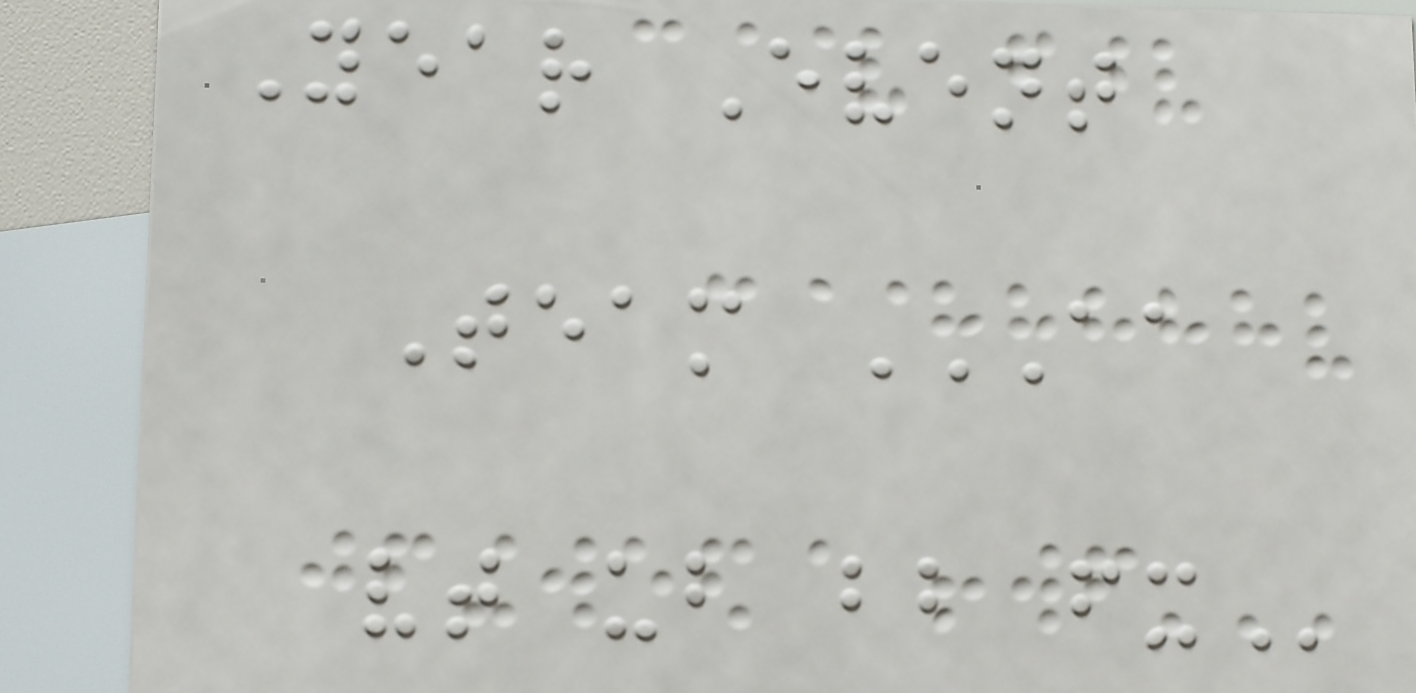Year Event
Team AA
VT UB BB FX
